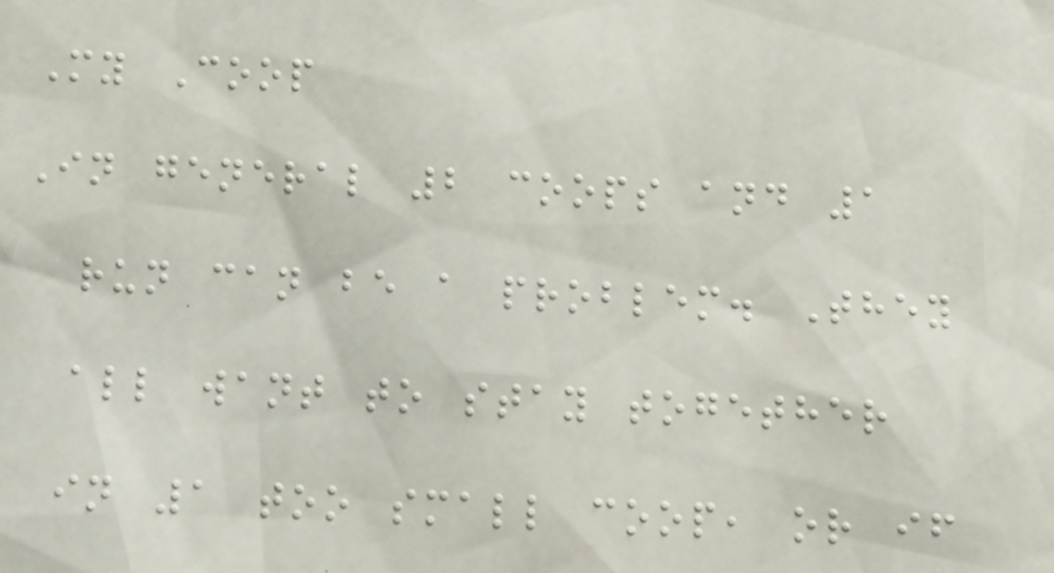My Coop
In general 2 coops and 1
run can be a problem. They
all want to stay together
in 1 too small coop, or if
